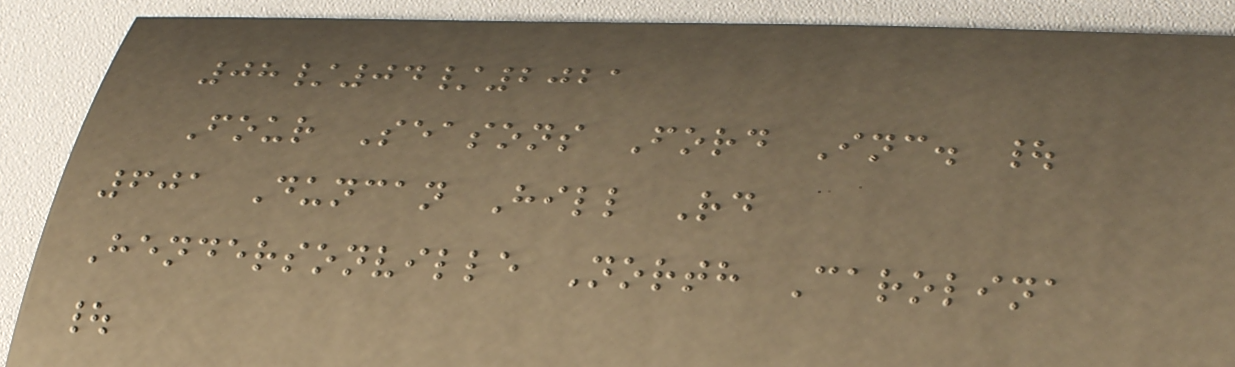08/04/2021
Four Seasons Ford Inc. |
601 Duncan Hill Rd
Hendersonville North Carolina
|
